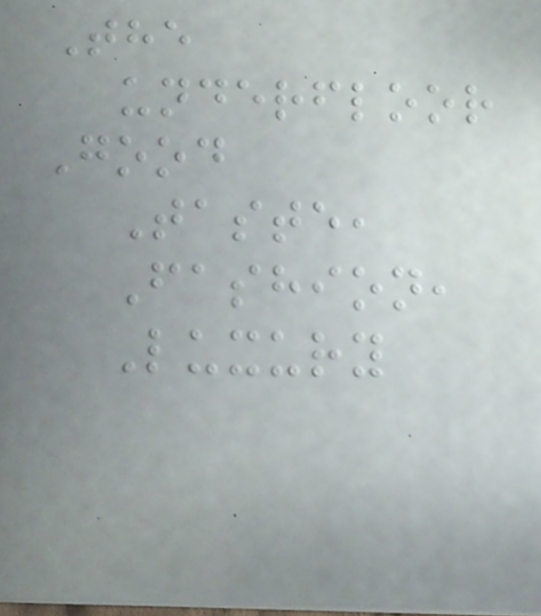The
underfloor
Good
Taste,
Fashion,
Luxury
